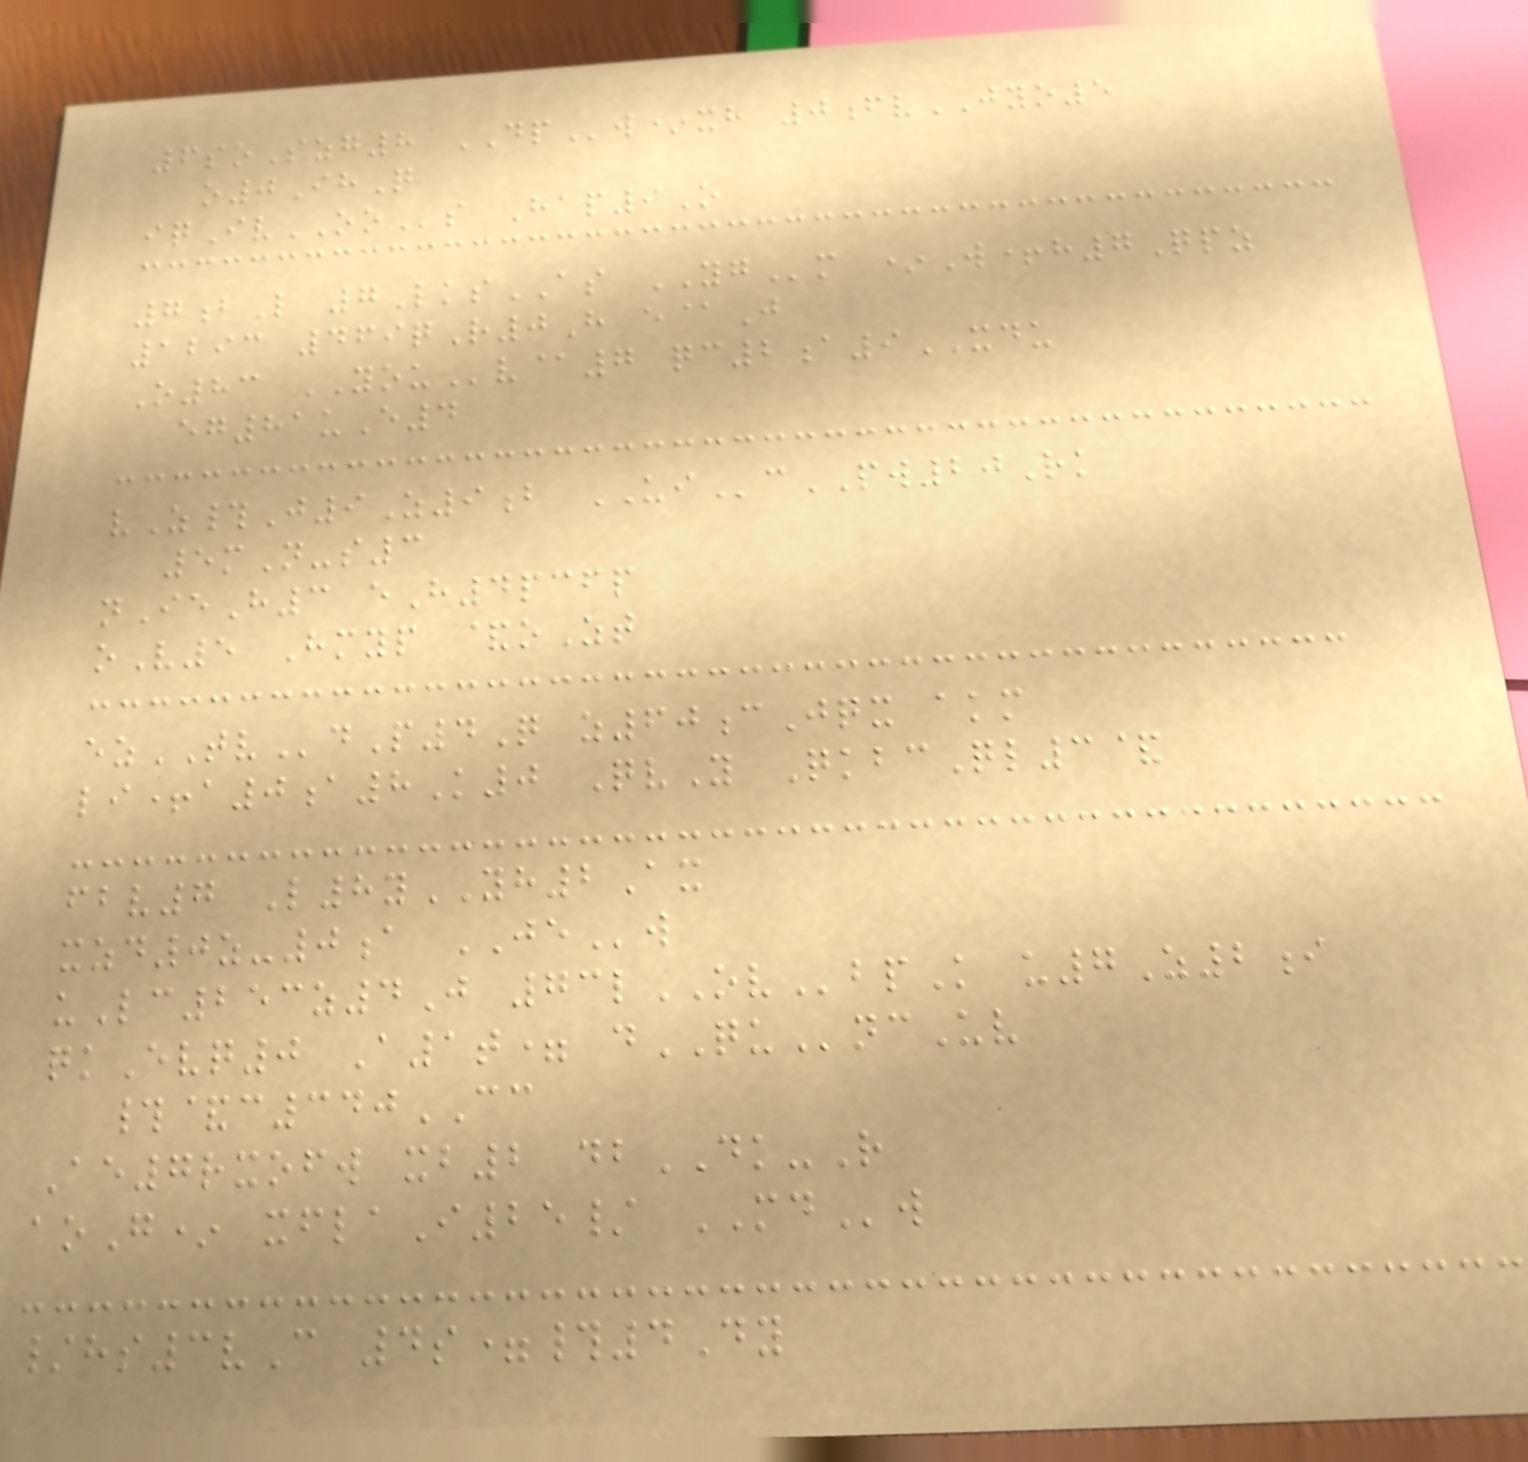6soSzg8 DPw*xh 0fvJYO5
o0IhQ
iqIvOOs Hap9O
7bL 7LksAS YGm *W+h7Qpz
1293 469qR0H e@J
O83 YOUv@7 qc2a9XDU
eg81uE4
vZ#J9Z9b UIcPW20Rk
5mN-s3
nIeH3 eH4pcfp
oV5 Hmyp &oZt
ezTVdP4Q z60cJqx akm
li+a0a8K0 QvY QkbcQl3&
fbv7 L8yYH2Ax
xzd0z-0a JEw
uLc253z4J 73lOVbpK u7Z2i
qkEvq0 A1t= dQUncUv
#&c340CC
Ae7rxofw xb2 dbDK-R
aoG* xflaI25/ MDw
/hs3vC 4s=#4Dy
